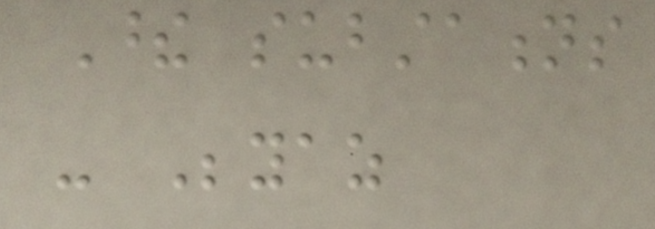These substations
- Beyaz
